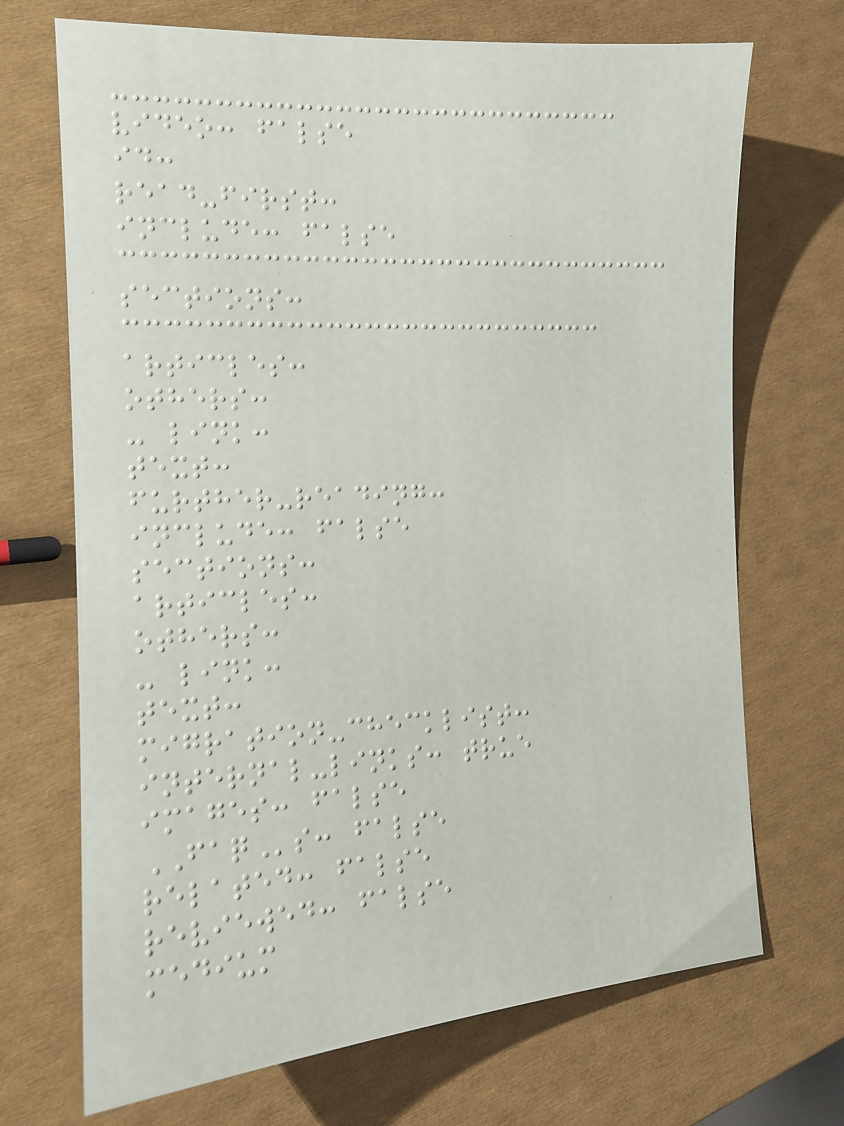video: false
id:
read-first:
include: false
sections:
articles:
others:
- link:
text:
further-reading:
include: false
sections:
articles:
others:
- link:
text:
migration-checklist:
internal-links: true
images: false
FAQs: false
related: false
reviewed: false
medium
